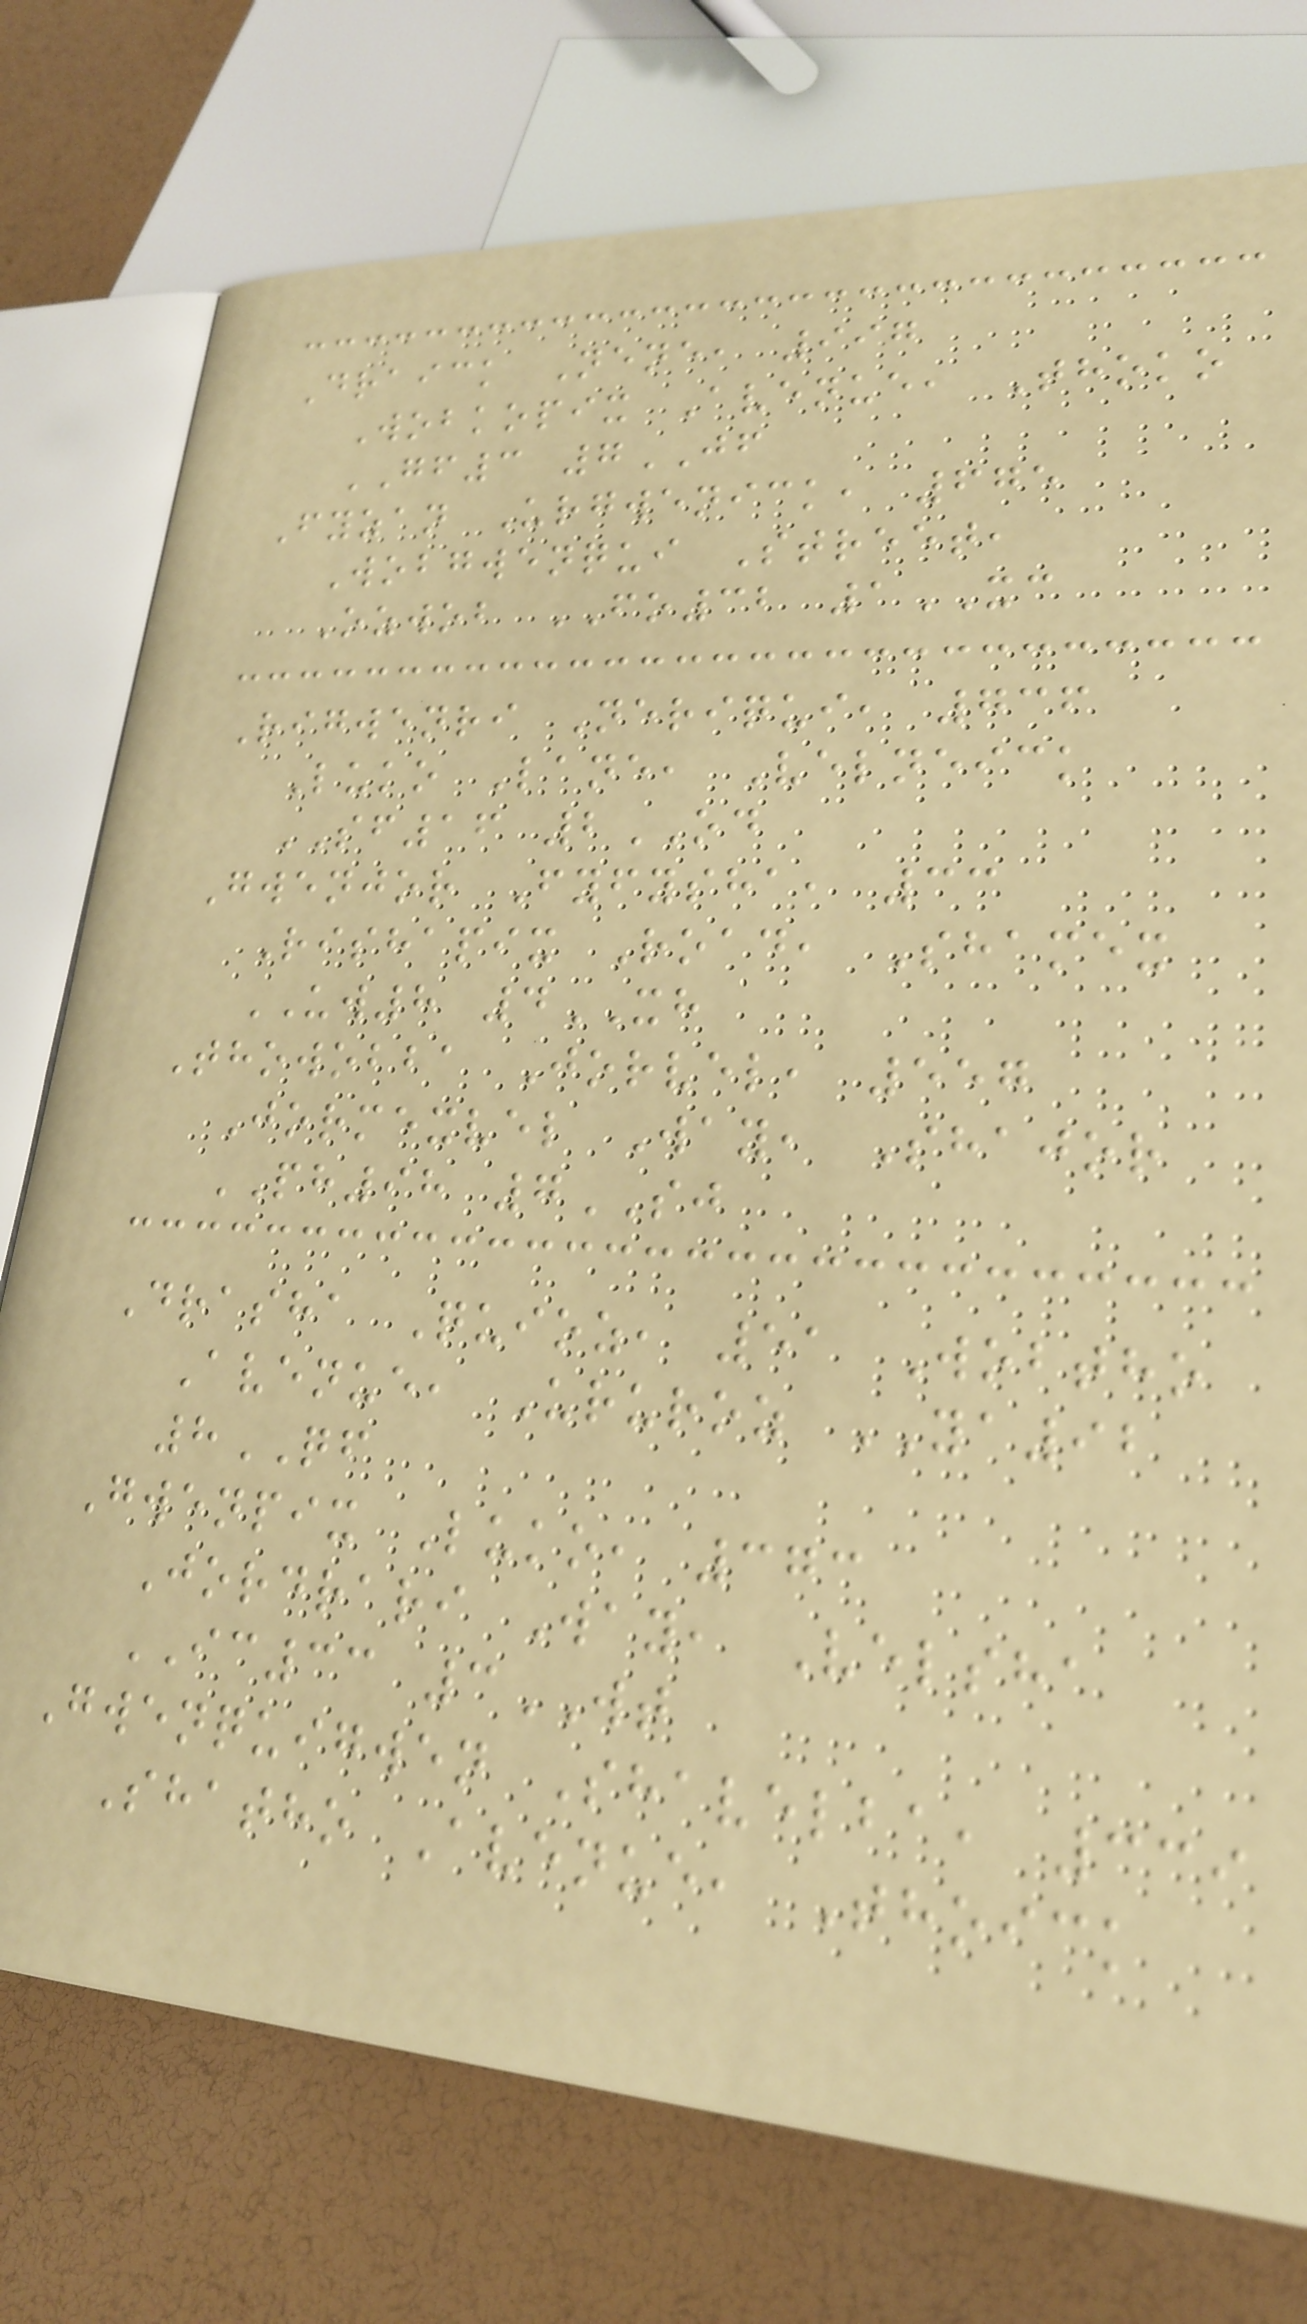Draick Nene, 997
Wobkopix Avenue, Thoko
GF3 7JF
Fyzan Urgwenick, 675
Wobgwenqui Street,
Ozwob FO32 1XC
Rigwenri Neriqui, 736
Luko Lane, Velneick
SF16 2OD
Gwenjor Fyfysha, 33
Rishapix Road, Shamex
UW8 4XH
Thowobba Jorvel, 557
Jormexvel Way, Shajor
PH98 7SJ
Drasha Quioz, 51 Wobtho
Avenue, Ururoz YA92
8QF
Gwenpix Luko, 373
Jordrari Way, Velsha
IC33 3WT
Gwenquigwen Shavelba, 339
Shatho Avenue, Thoick
